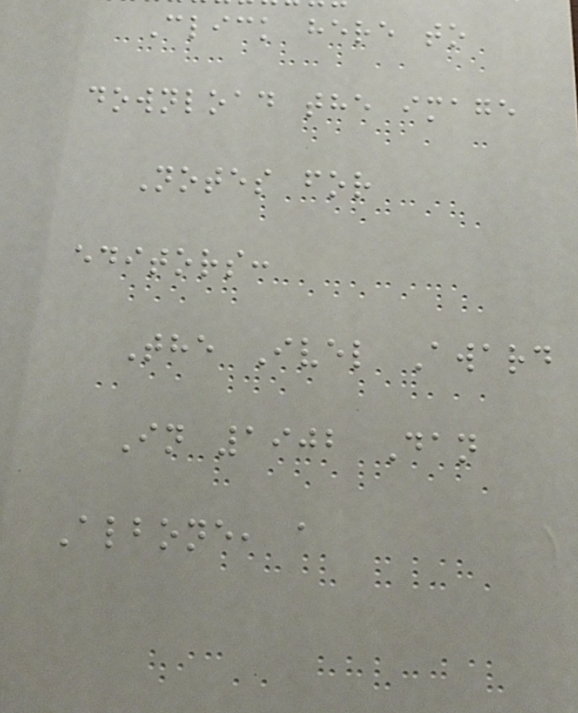Click here to
download the image
Notes for
editors:
The Ivel Award
In 1902 Dan
Albone, a
